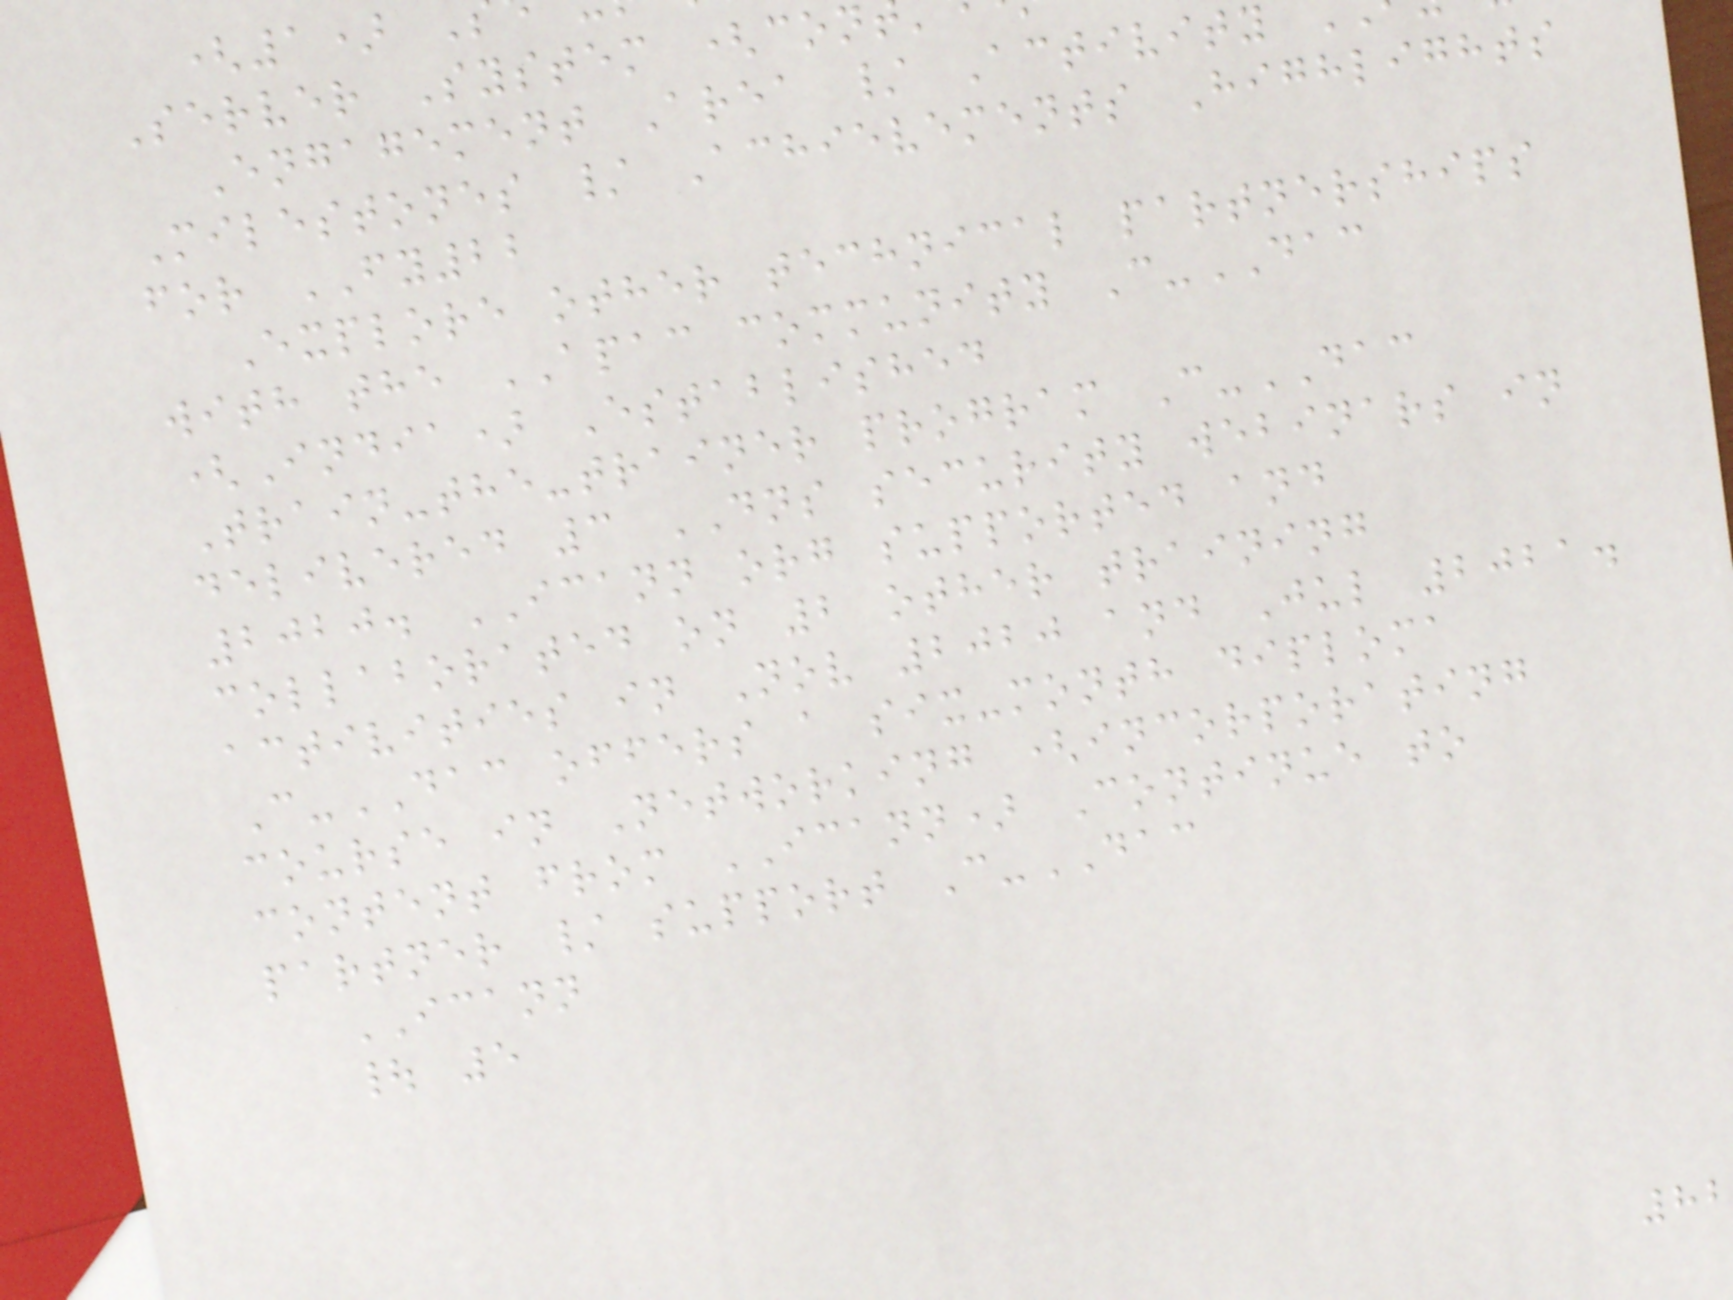Server System (con
Engagement Area / Activity
Milestones / Achievements Highlights
for FY22
Explore other technical partnerships
with the APAC community C-DAC
(India) Established
Train-the-trainer program C-DAC
delivered 3 DNS security webinars in
2020. ICANN org supported and
collaborated on 2 other training
activities in Nov 2020 and Jul 2021.
C-DAC offers a six-month diploma
course in Networking (incorporating
content from ICANN) Continue to
partner / support C-DAC
ICANN
| 5
82
